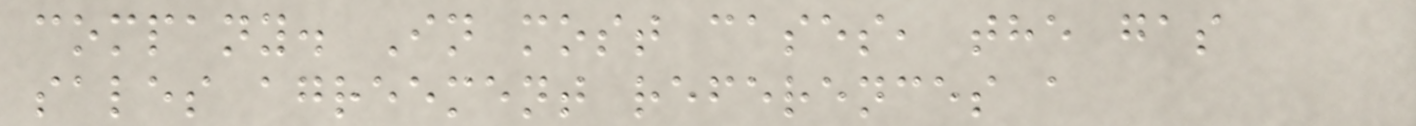company. In most cases, the gas
sales agreement references a
